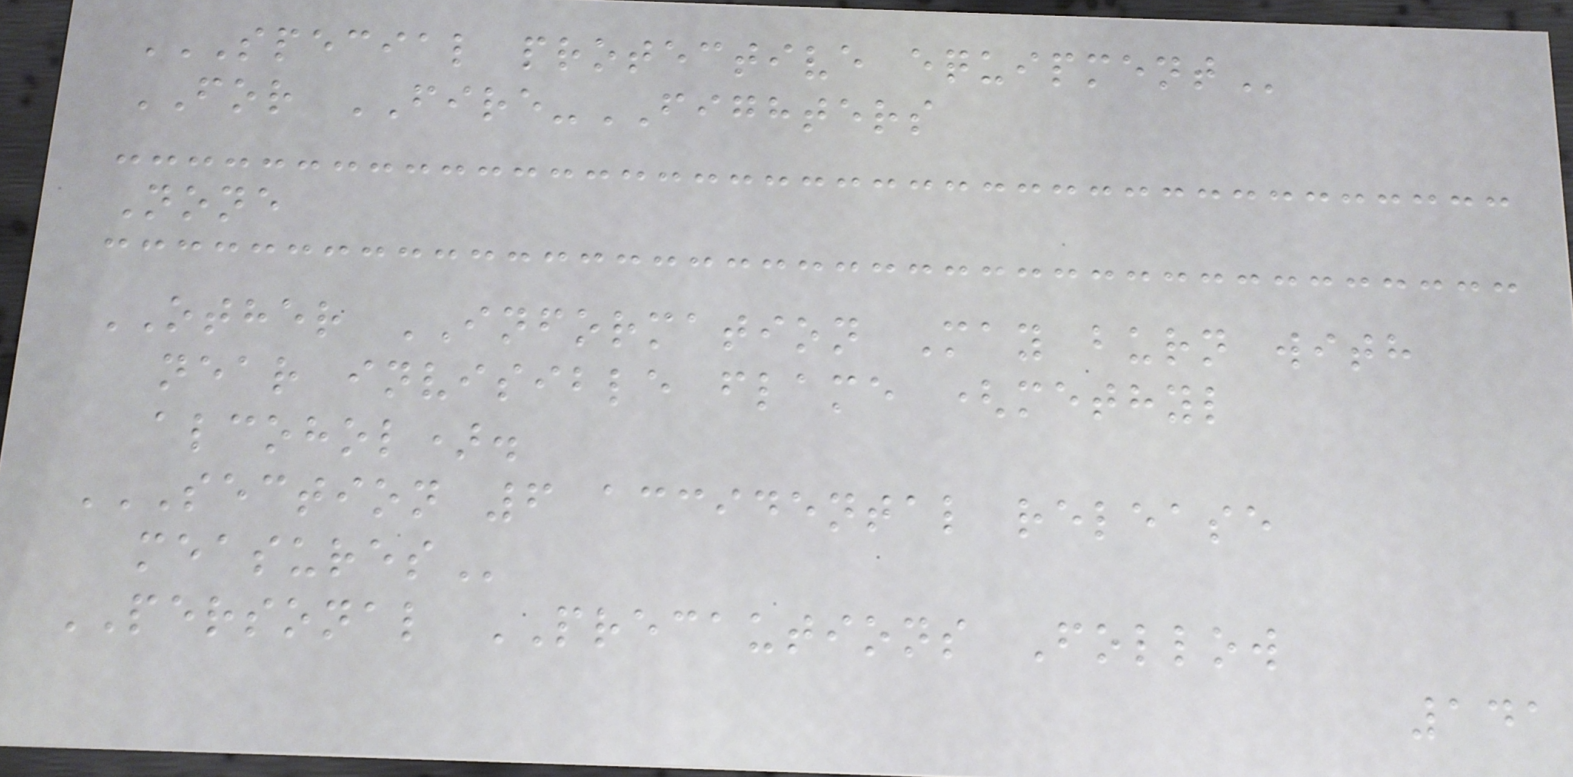SPECIAL PROTECTIVE EQUIPMENT
FOR FIRE-FIGHTERS
None
OTHER INFORMATION May burn with
near invisible flame (methyl
alcohol).
SECTION 6 ACCIDENTAL RELEASE
MEASURES
PERSONAL PRECAUTIONS Follow
141
